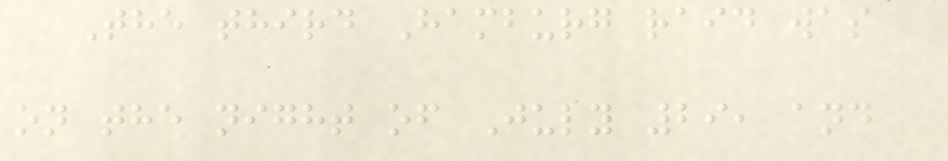The third Hamburg raid was
on the night of July 29, and
